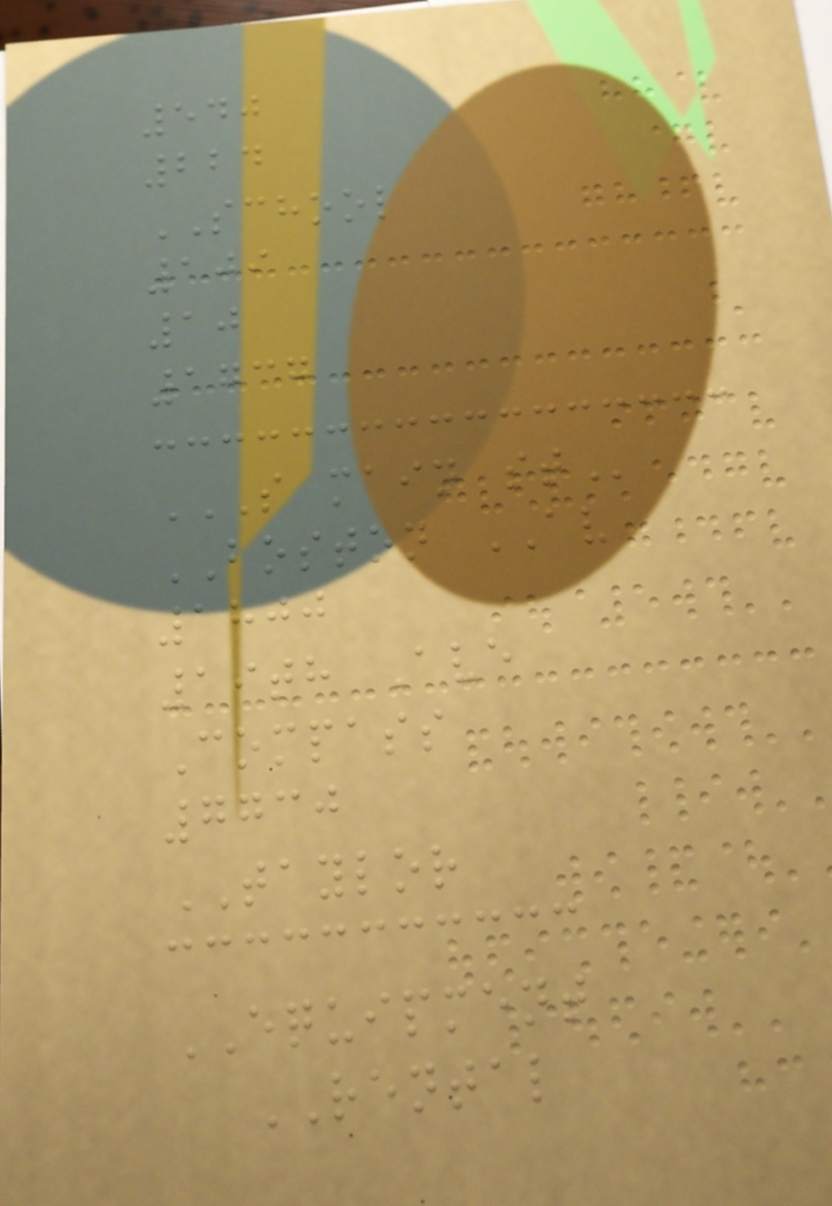540
224
SCHOOL
109
10
1737
S MAIN ST
BOSTON AV
1800
19th Ave
Compass
7730
TAYLOR
EQUIPMENT
RENTAL
